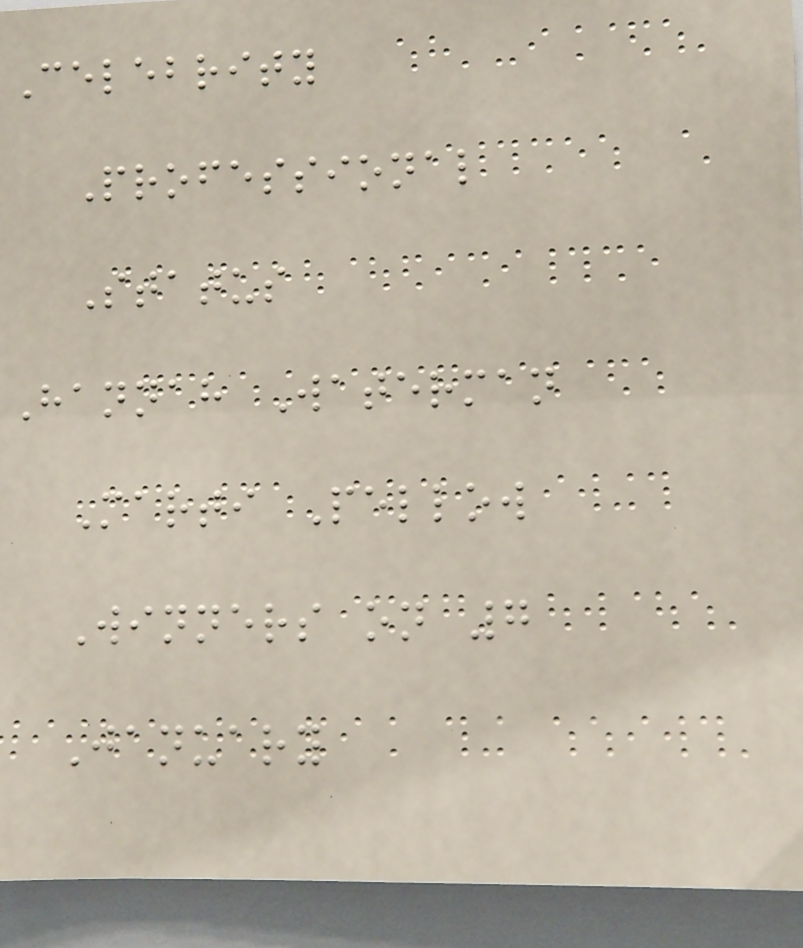Celebrity
Professional
Status
Hannah Waterman
Marti Pellow
Winners on 7
January
